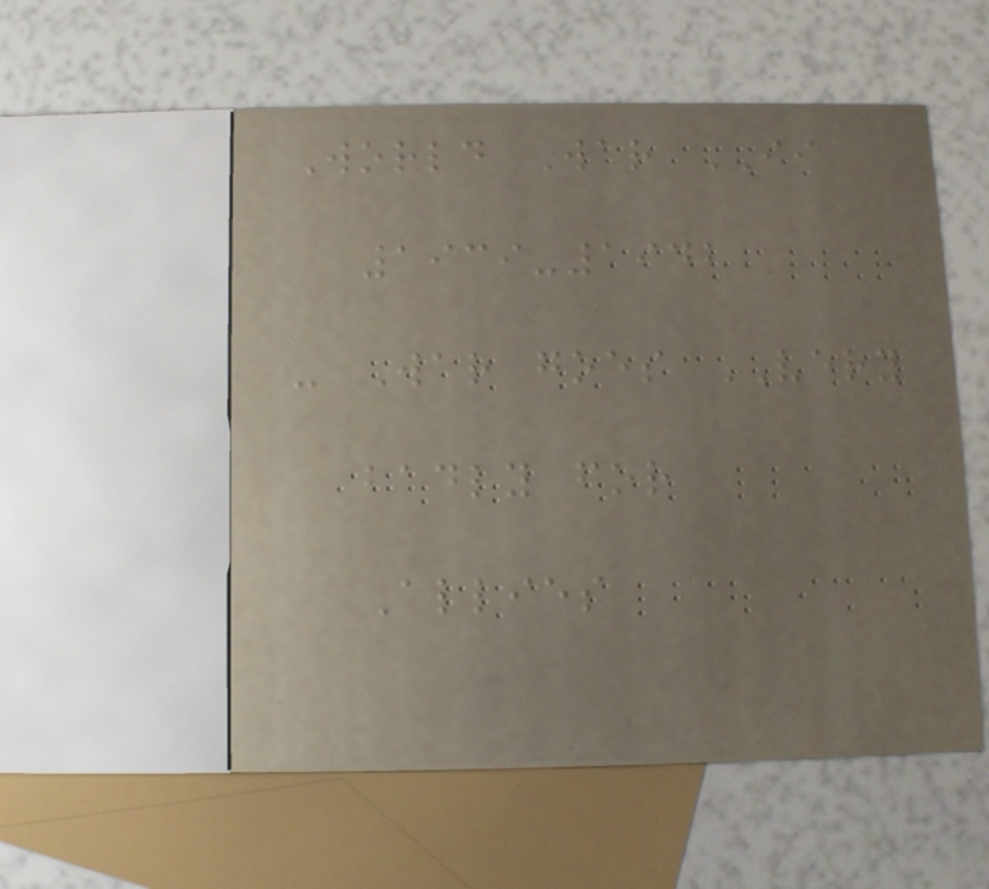World War II
1939-1942
- War goes VERY
badly for
Allies
